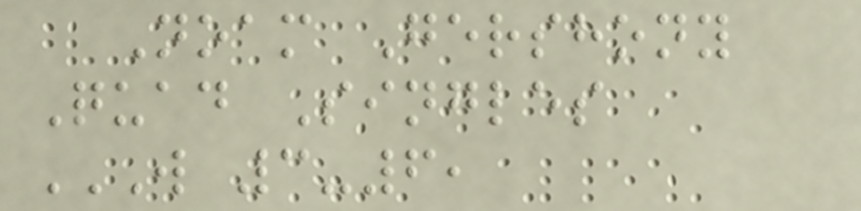Noam Gershony
Quad Singles
W 3-6,
